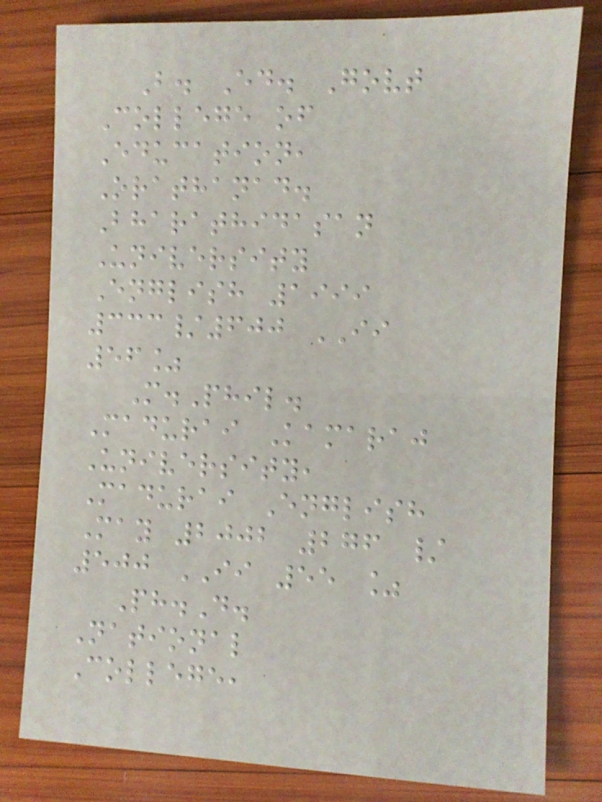B. Ed. Govt
College of
Education,
Orathanad.
Bharathidasan
University
English 1999
333/600 II
56%
M.Phil.
Madurai Kamaraj
University,
Madurai English
May 2002 276 /
500 II 55 %
Ph.D.
National
College,
